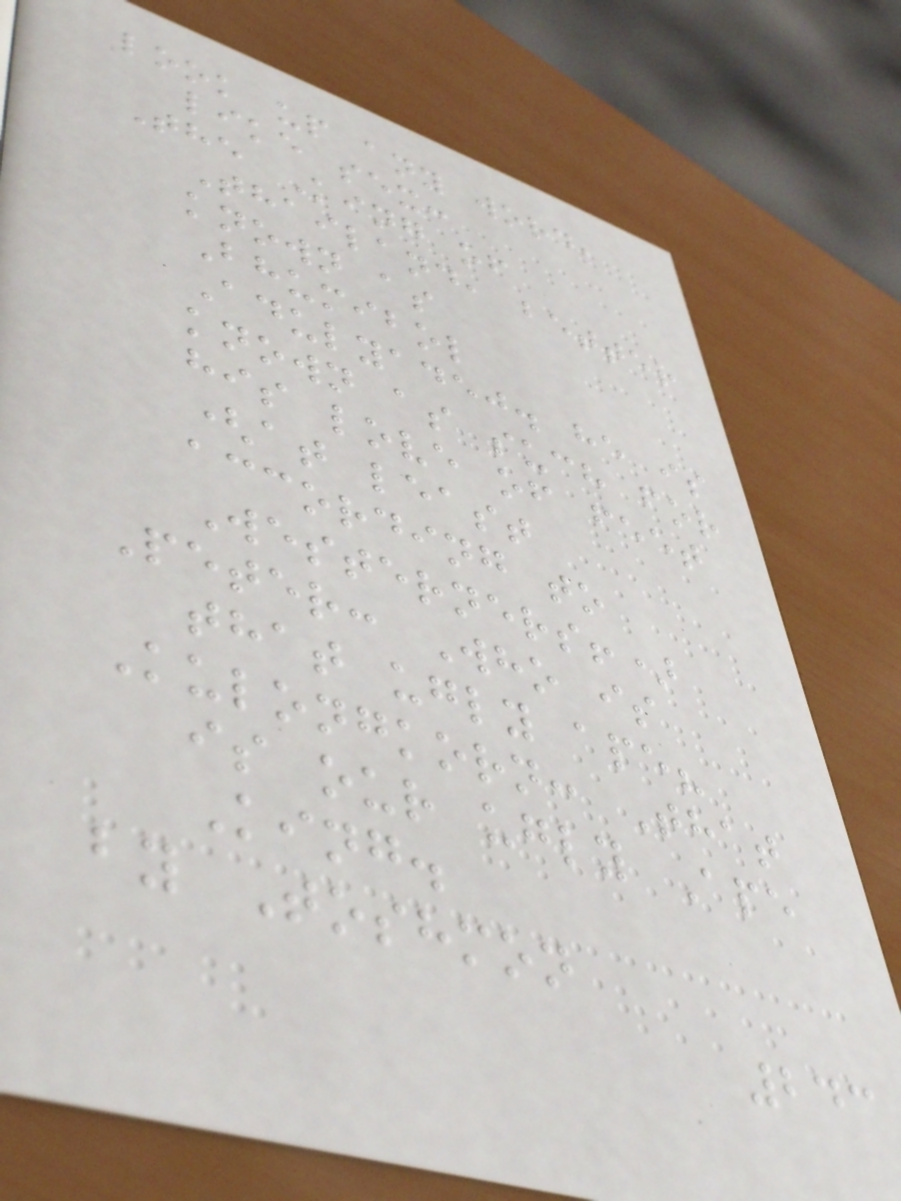look up any word,
like sex:
The King of
Thailand, better
known as
Bhumibol
Adulyadej. he is
known as such for
his love of feet
(at least
according to
Westerners!)
Peter: Who is
that ugly ape?
Kulongkorn: That
is our ugly Ape
King.
by Toshmon
243
